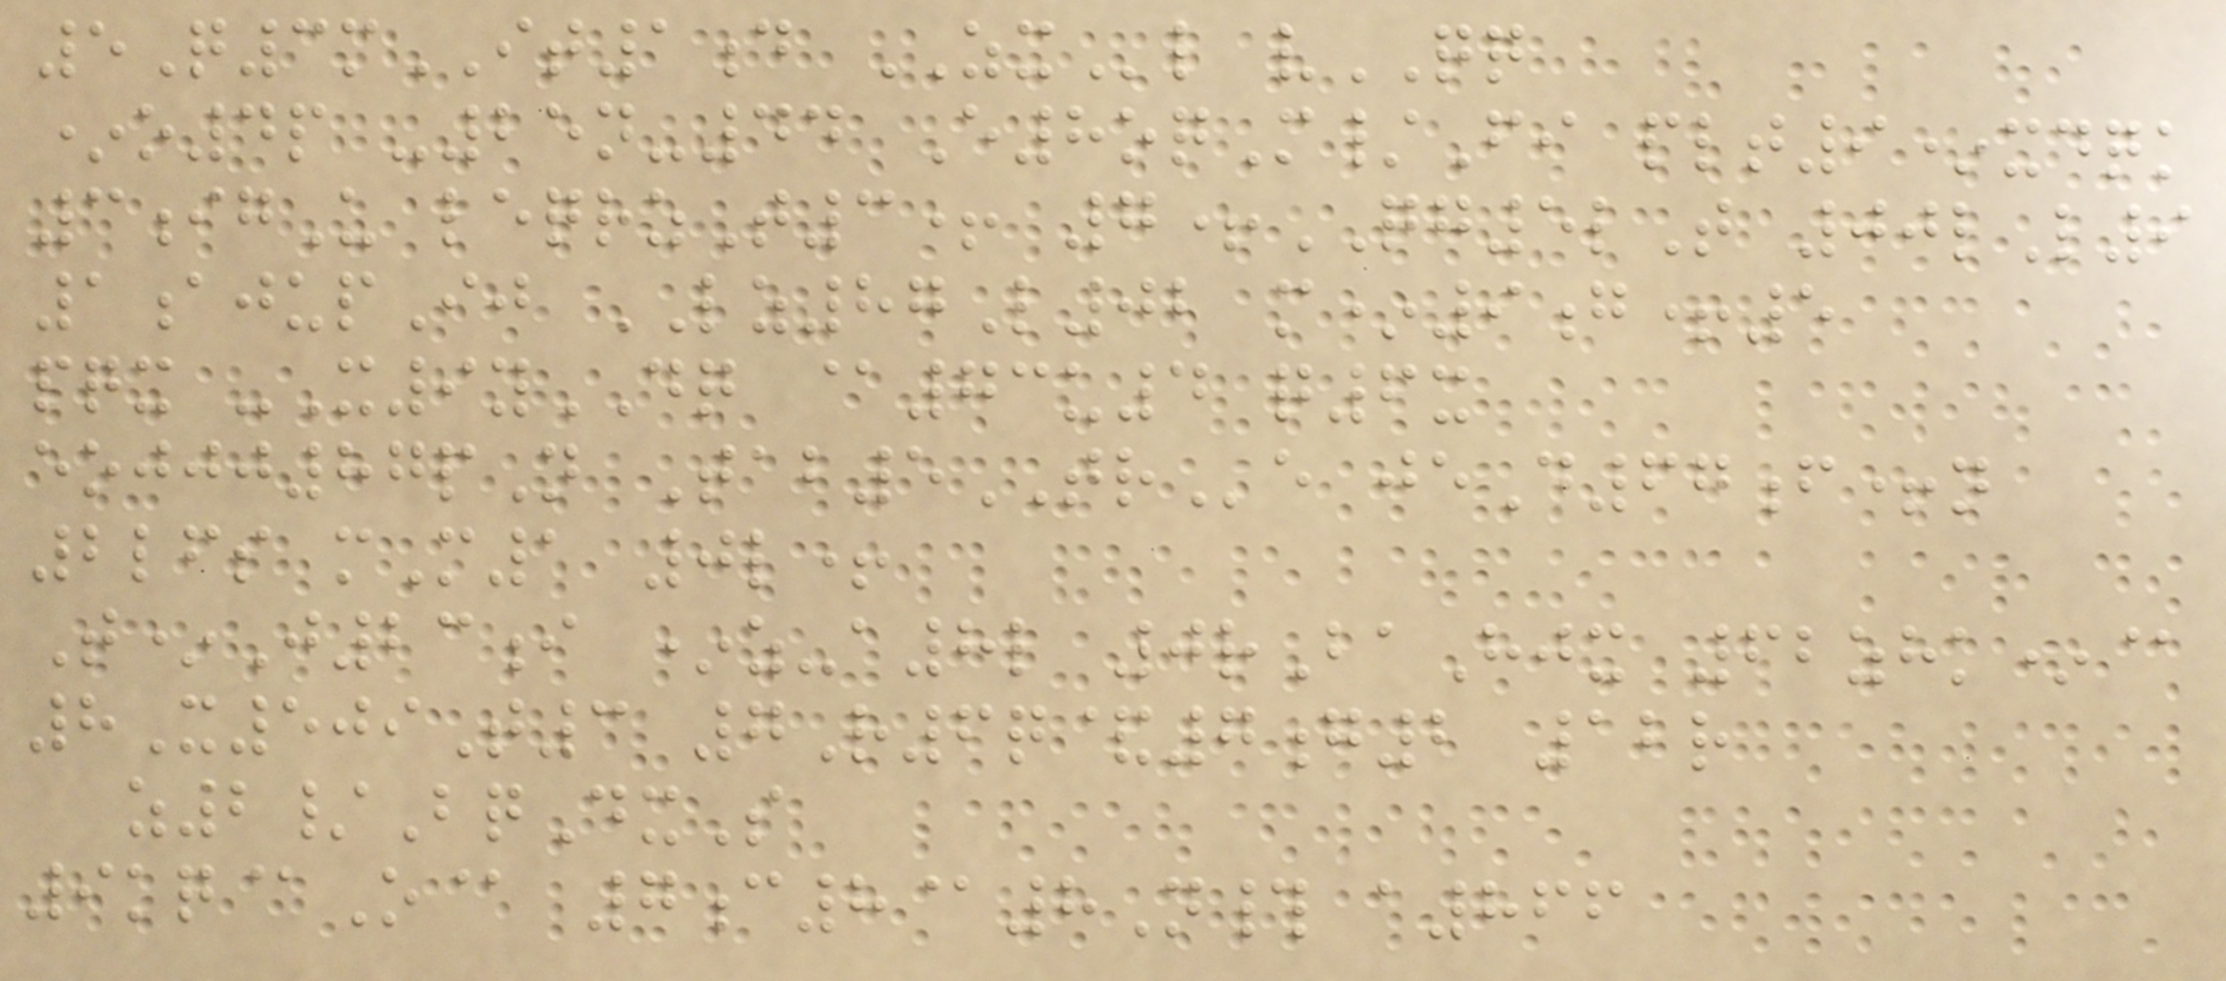5Q3mIT1d ZXl vQQ
*o4p -25n-44 E8oqM/Fi plt9*xdqk
3igU leqrzT3+ 7+QG5lT 00lL9
1ajupIj LZ87L02 m*9g+5
pqx -X9yDQ @73u4 q6x
eojjj87pN Tab5TRe jeD67f+n
2lfs mM1 0l+
T*J23i *z-a8l 0rBaHjx 62zhk*@
8X509T3 7R6q&7g2 12r
z2/BqDxS
9kq@O@ 7c8@8N# a866
